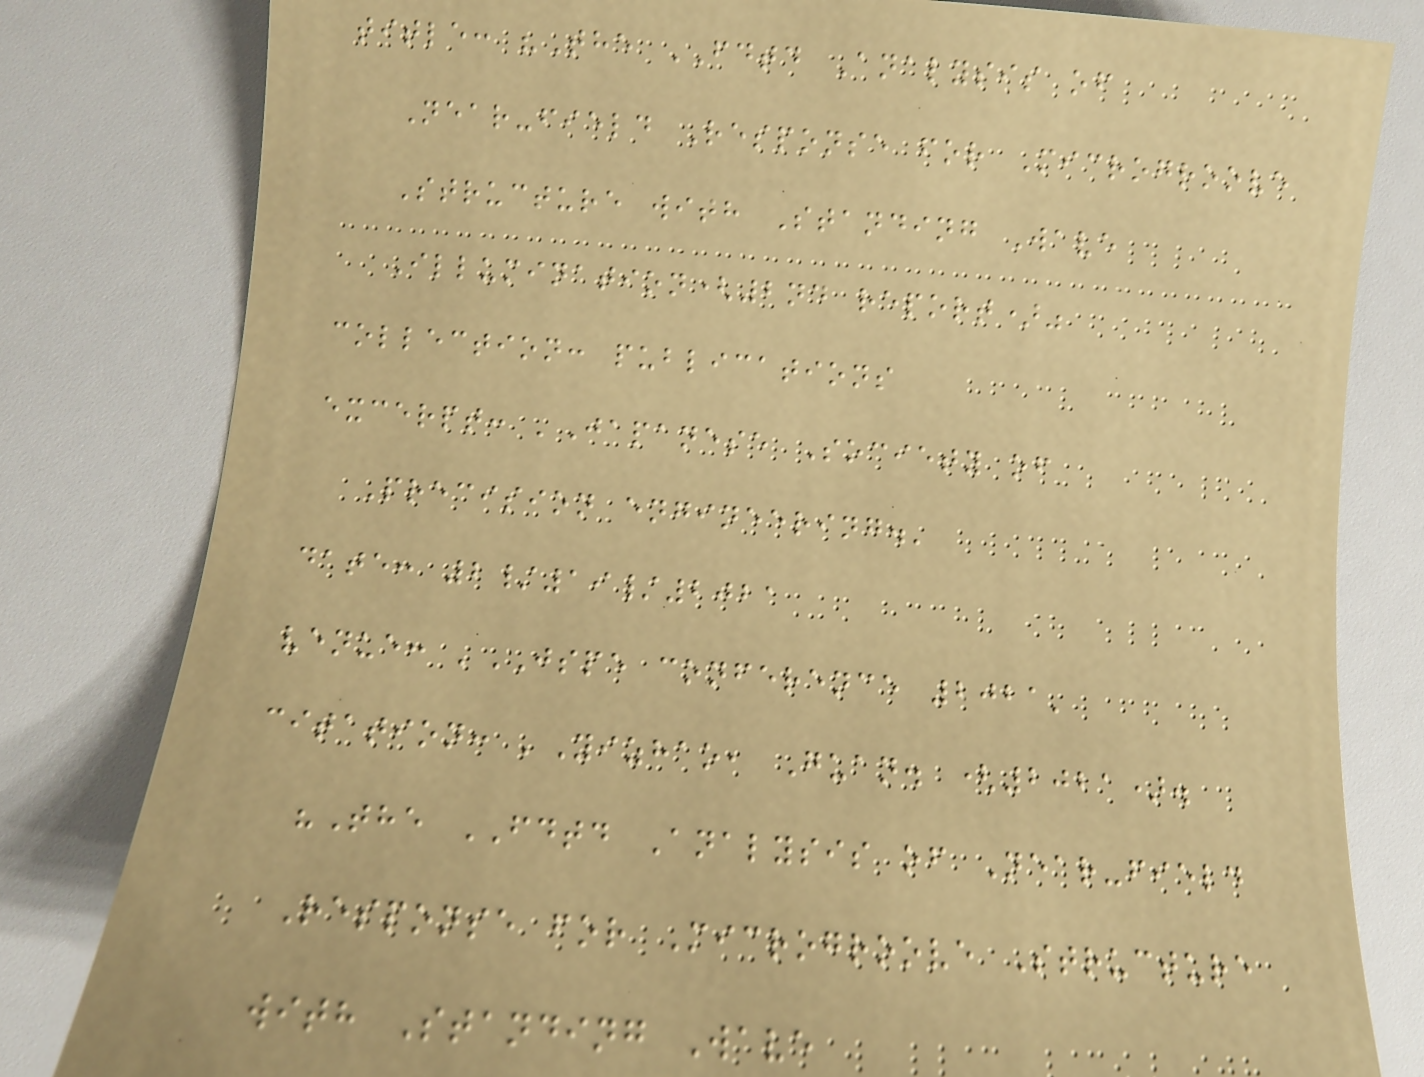title: "The FDTD Analysis of
Near-field Response for Microgroove
Structure with Standing Wave
Illumination(2nd report)"
collection: publications
excerpt: 'Japanese Society of
Precision engineering.'
date: 2/19/2021
venue: 'JSPE conference 2021'
citation: 'Yizhao, Guan. (2021).
"The FDTD Analysis of Near-field
Response for Microgroove Structure
with Standing Wave
